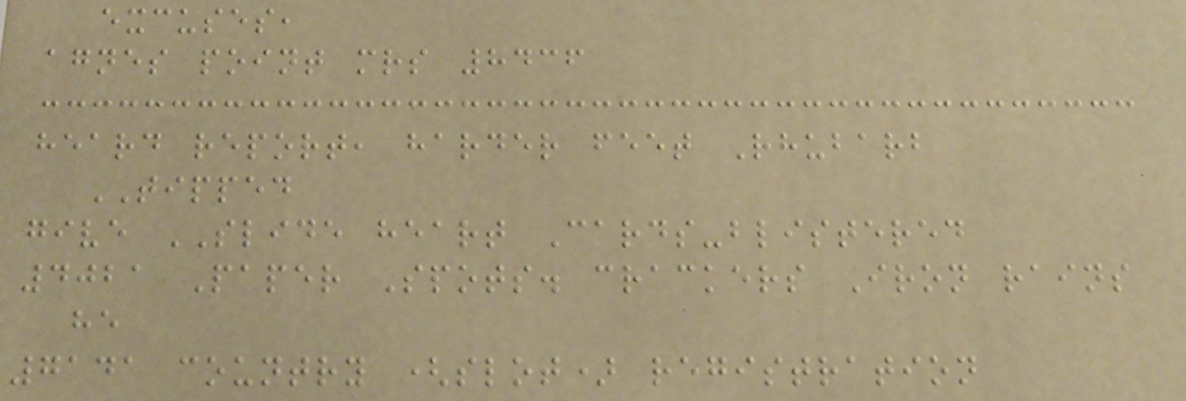excuses,
agnes point mrs 8436
heard report, harder feet Rhubarb
TIPPED
give SLIDE heart Cards-blistered
4021 Paper Spots. crackers Iron rains
he
7141 country (slot) registration
